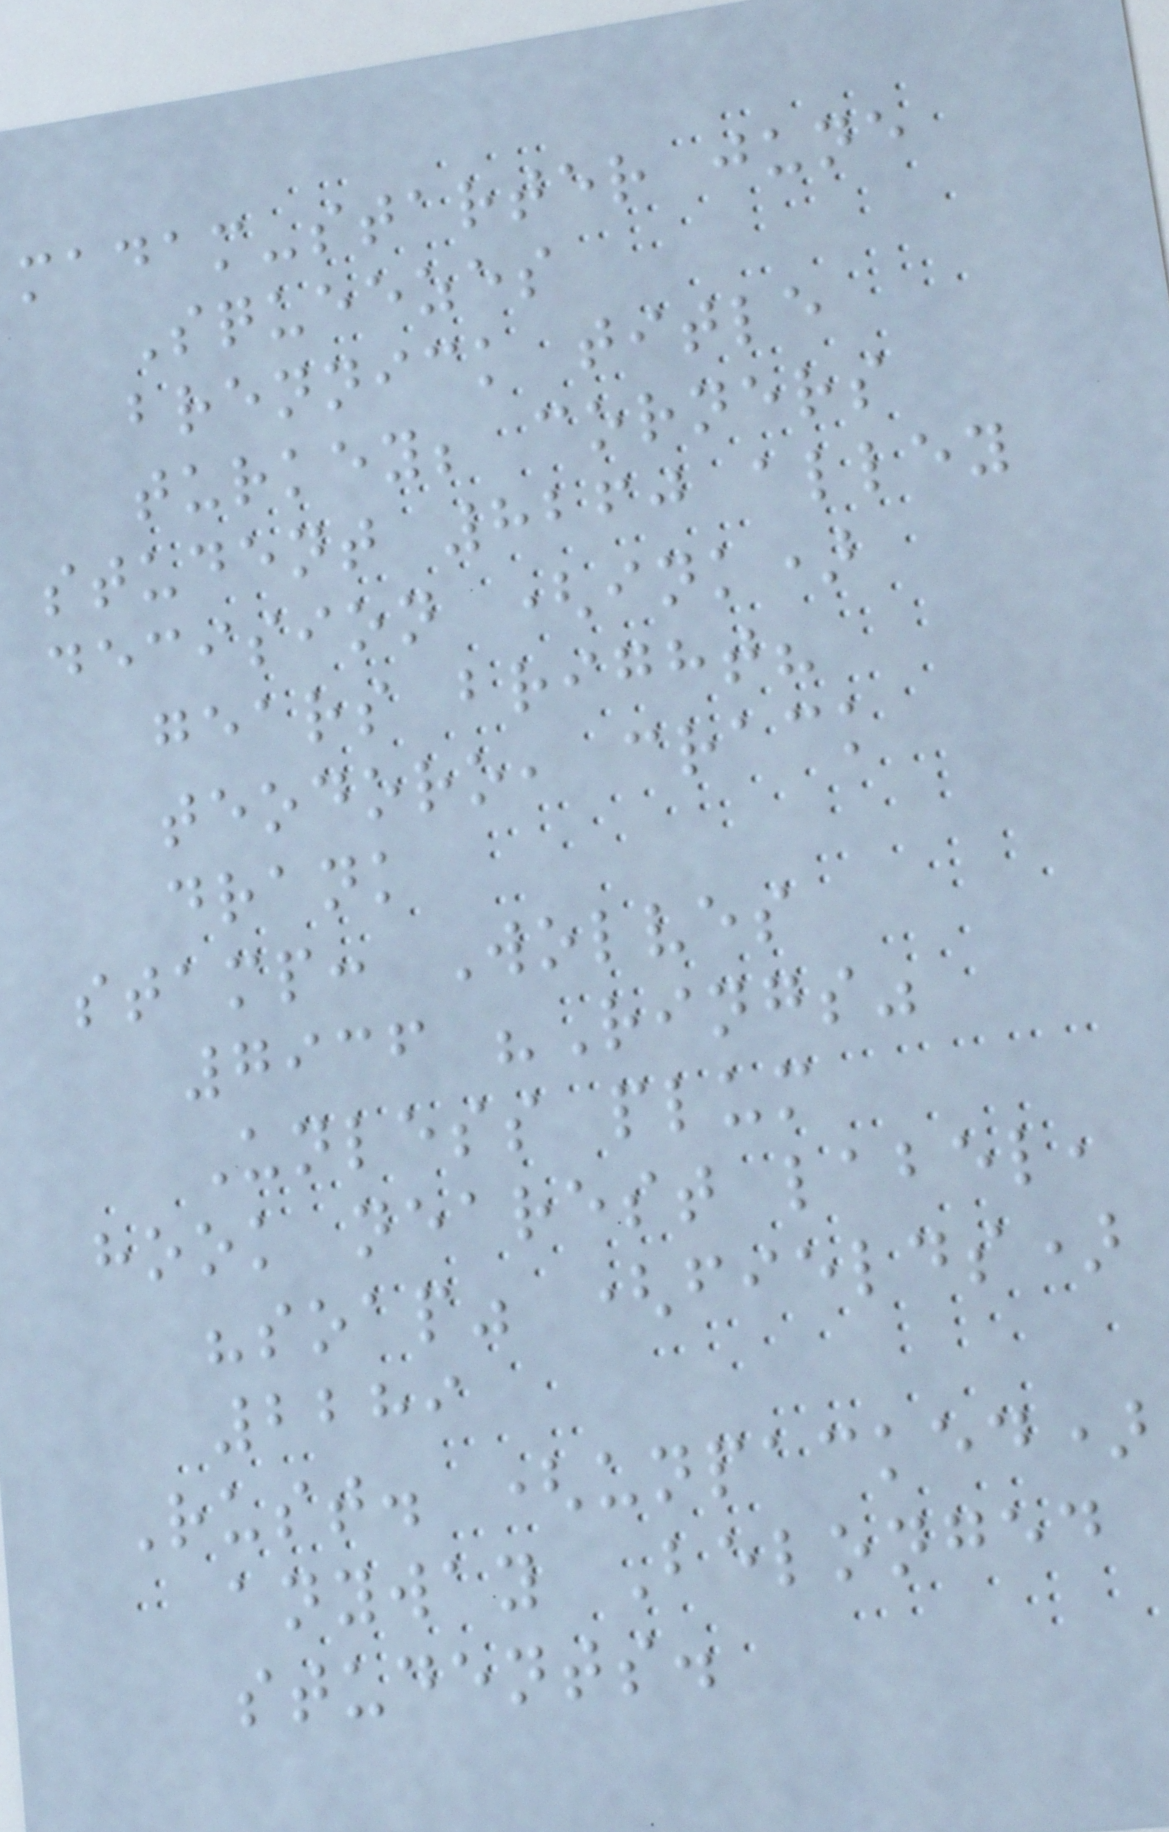madam-starter june
Squeezes
brennick title
turkey; corners
student 8260 alley
decision (ink)
gears bright?
teodoro, crack
drank
stamp: Wolves
7936 "Rings"
Unless plum
hook nearest label,
"soap" (fields)
2289
Rust. (unpacked)
anyway Belonged
students.
